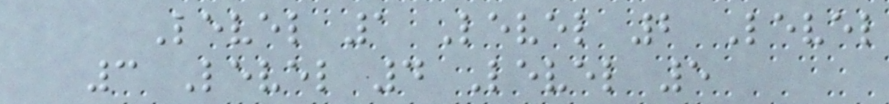Level 1 Level 2 Level
3 Level 4 Level 5
